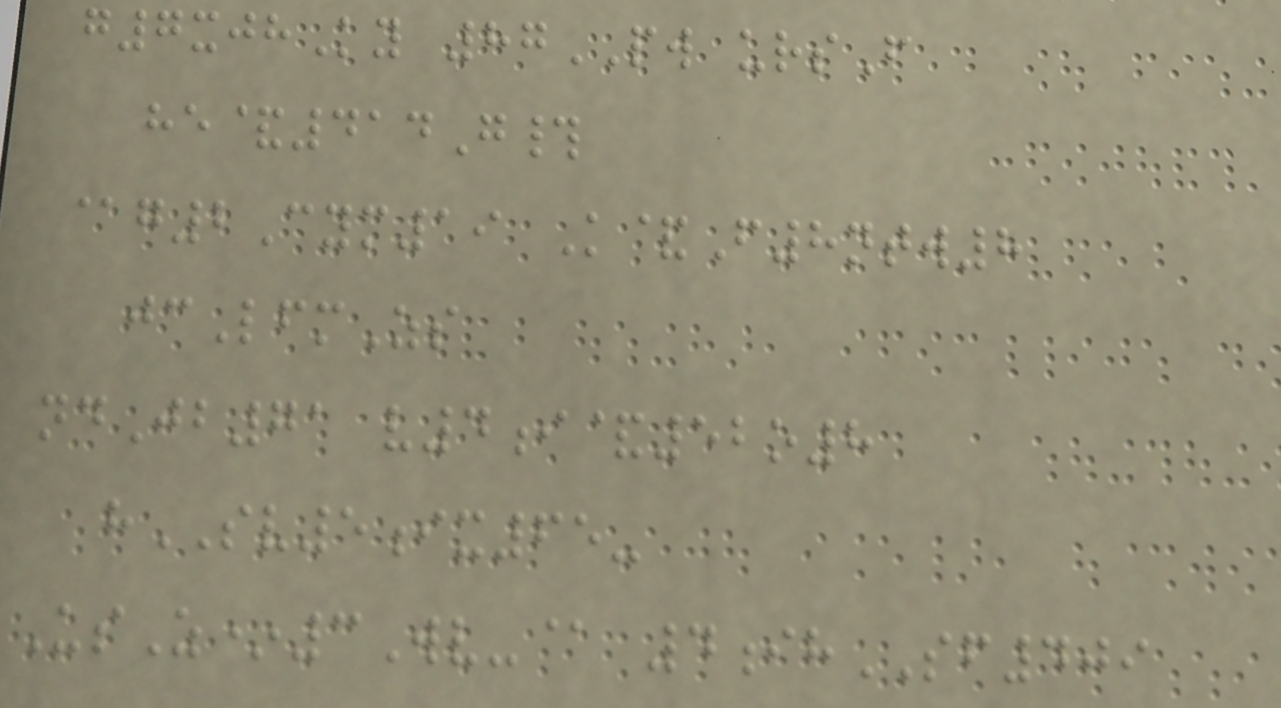g7xjhKy 87PW ursF
he&414G#
@g2Cym19 K&F8ntw8
jcLfmZs
ndJb71 v4i&52o8
hSV5ix65-
UsZ*3Wv-@ 4ihSF409
